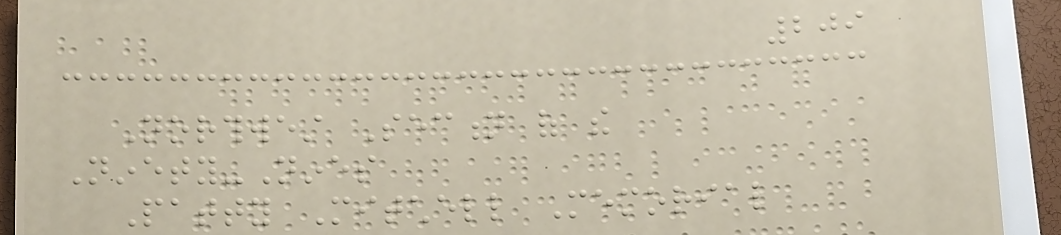209
Northwest Section of the
Ninety-Nines
Patty Mitchell Memorial
